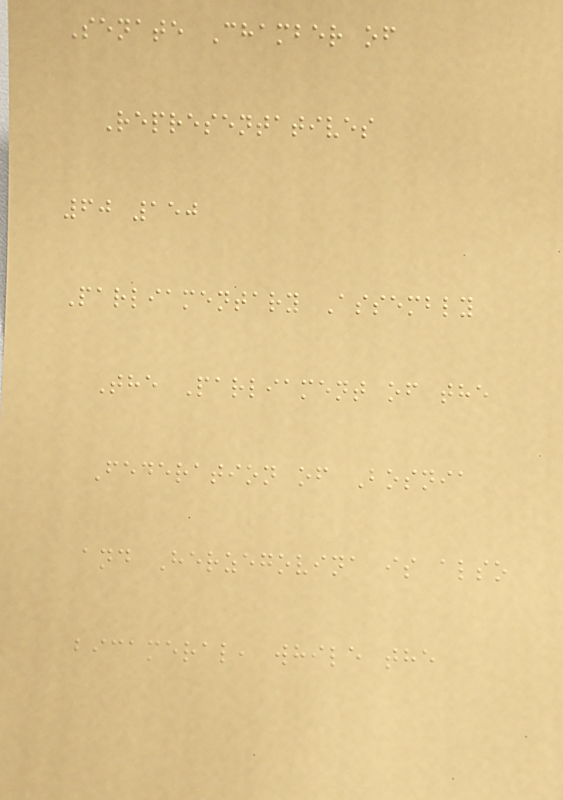Senate Chamber of
Representatives
60 150
Parliamentary Assembly
The Parliament of the
Federation of Bosnia
and Herzegovina is also
bicameral, while the
